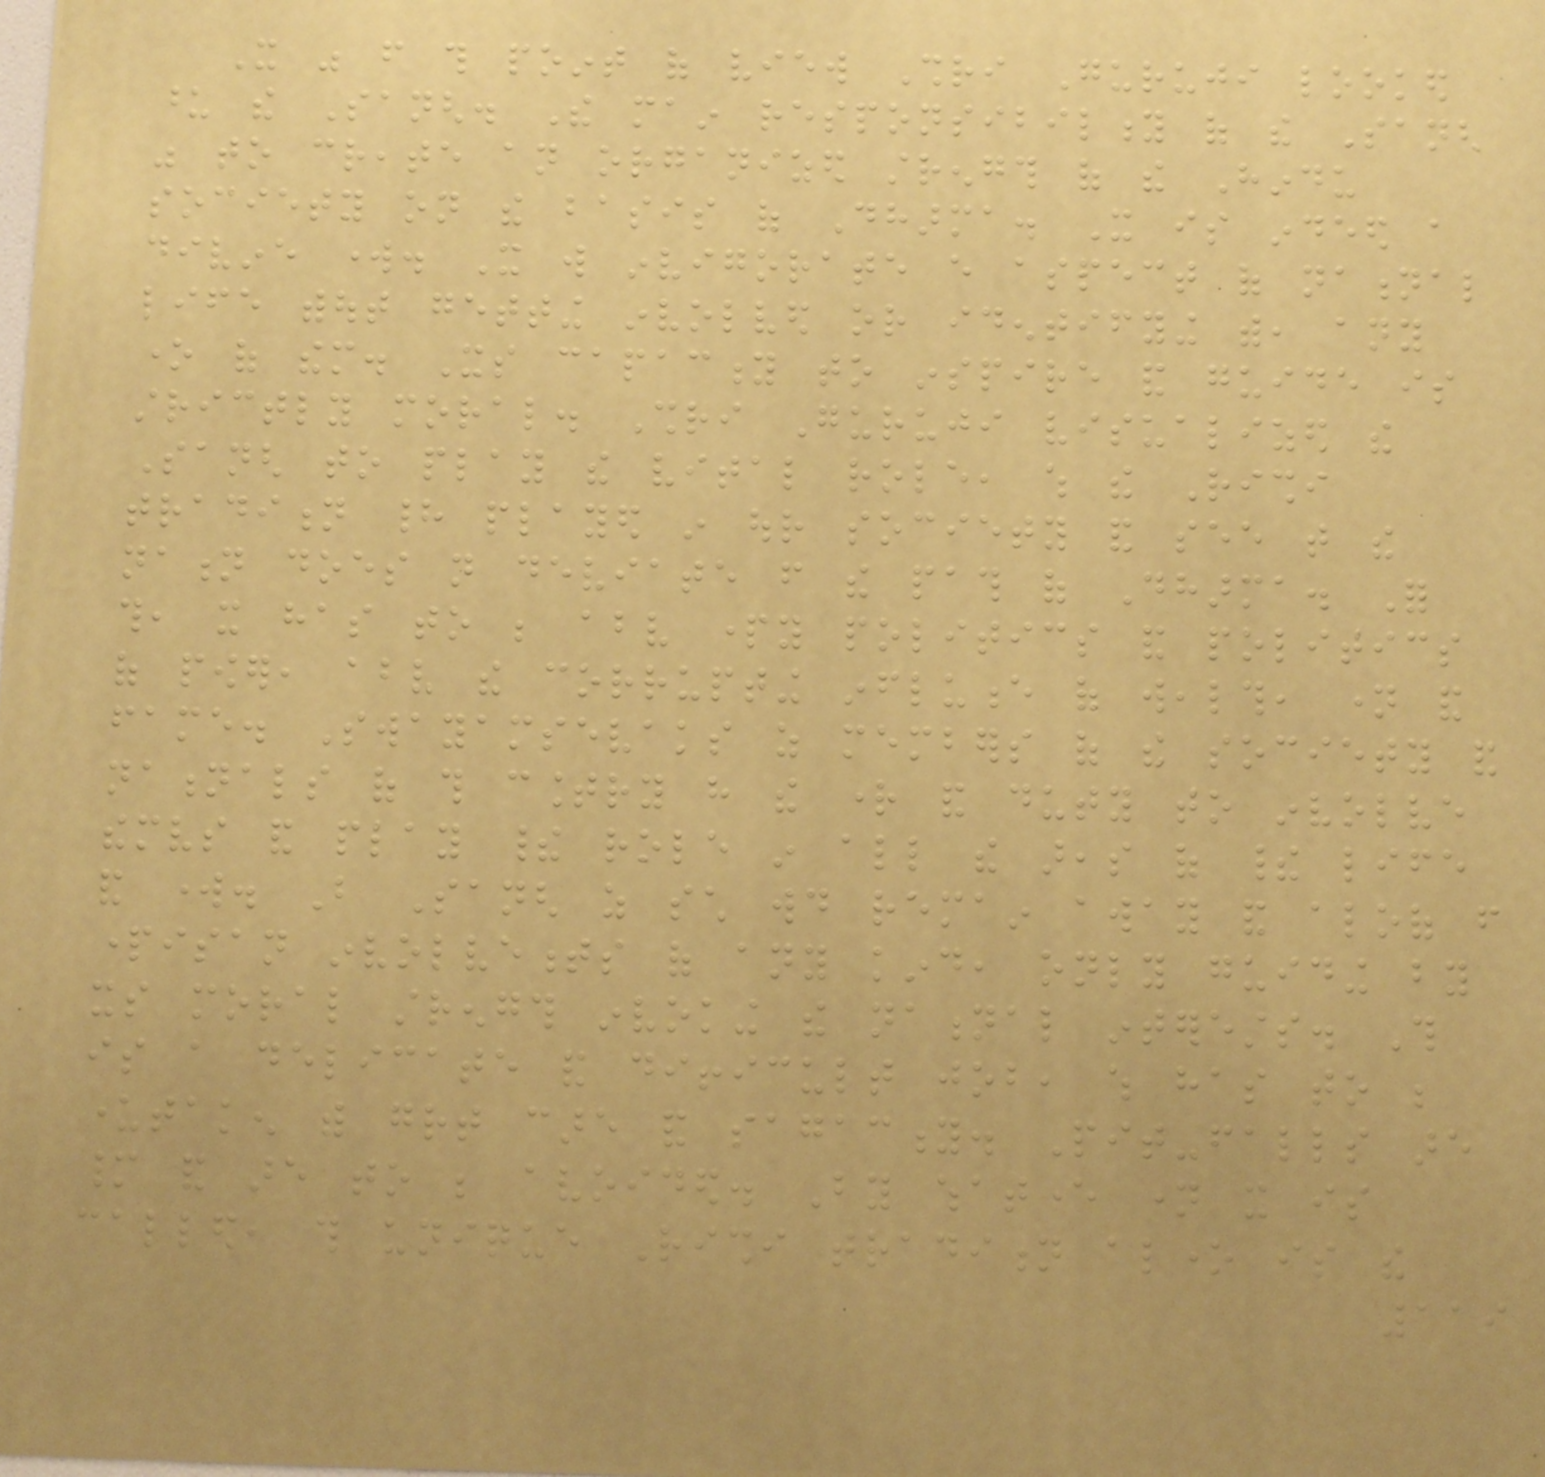It was from this point of view Shri Guruji looked
upon the Sangh. The main responsibility of the Sangh
was to create an organized strength of the Hindu
society on the basis of Dharma. It is indeed a
divine work. It will invigorate every aspect of national
life without getting involved or identifying with, any
one of them. Its capacity to inspire and guide is
strictly moral. Shri Guruji visualized the
Sangh to play the vital role, which the Rishi
tradition had played in our society and see that the
nation does not deviate from the path of Dharma. For
this, it has to be above party politics and politics
of power, above the corrupting influence of wealth, name and
fame. Swayamsevaks as members of the society and
nationals of this country have the right and duty to involve
themselves and play their role in all the areas of their life
and work. But Sangh as such would remain away and aloof from
partisan involvements of any kind, only guiding by
its moral strength invoking the national interests. This
is a delicate and difficult job, which has to be
undertaken with great care and sagacity. Pit-falls are
many and are to be avoided. By whatever name it is
called, this unique Rishi tradition alone is the
119
